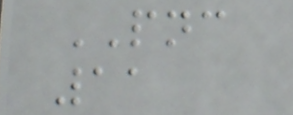PNC
11
